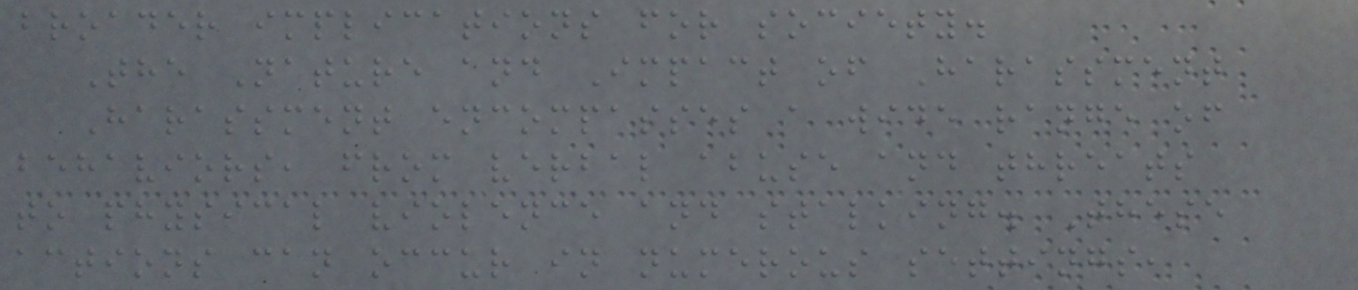broader implications for society.
The Nature and Impact of Harassment
Harassment encompasses a wide range of
behaviors, from verbal abuse and threats
to physical violence and stalking. These
actions can occur in numerous settings,
